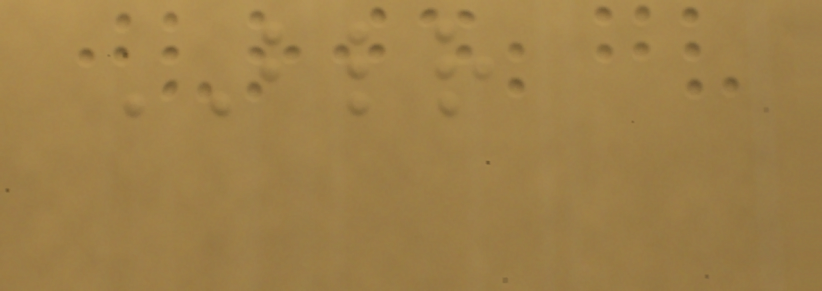BLR
